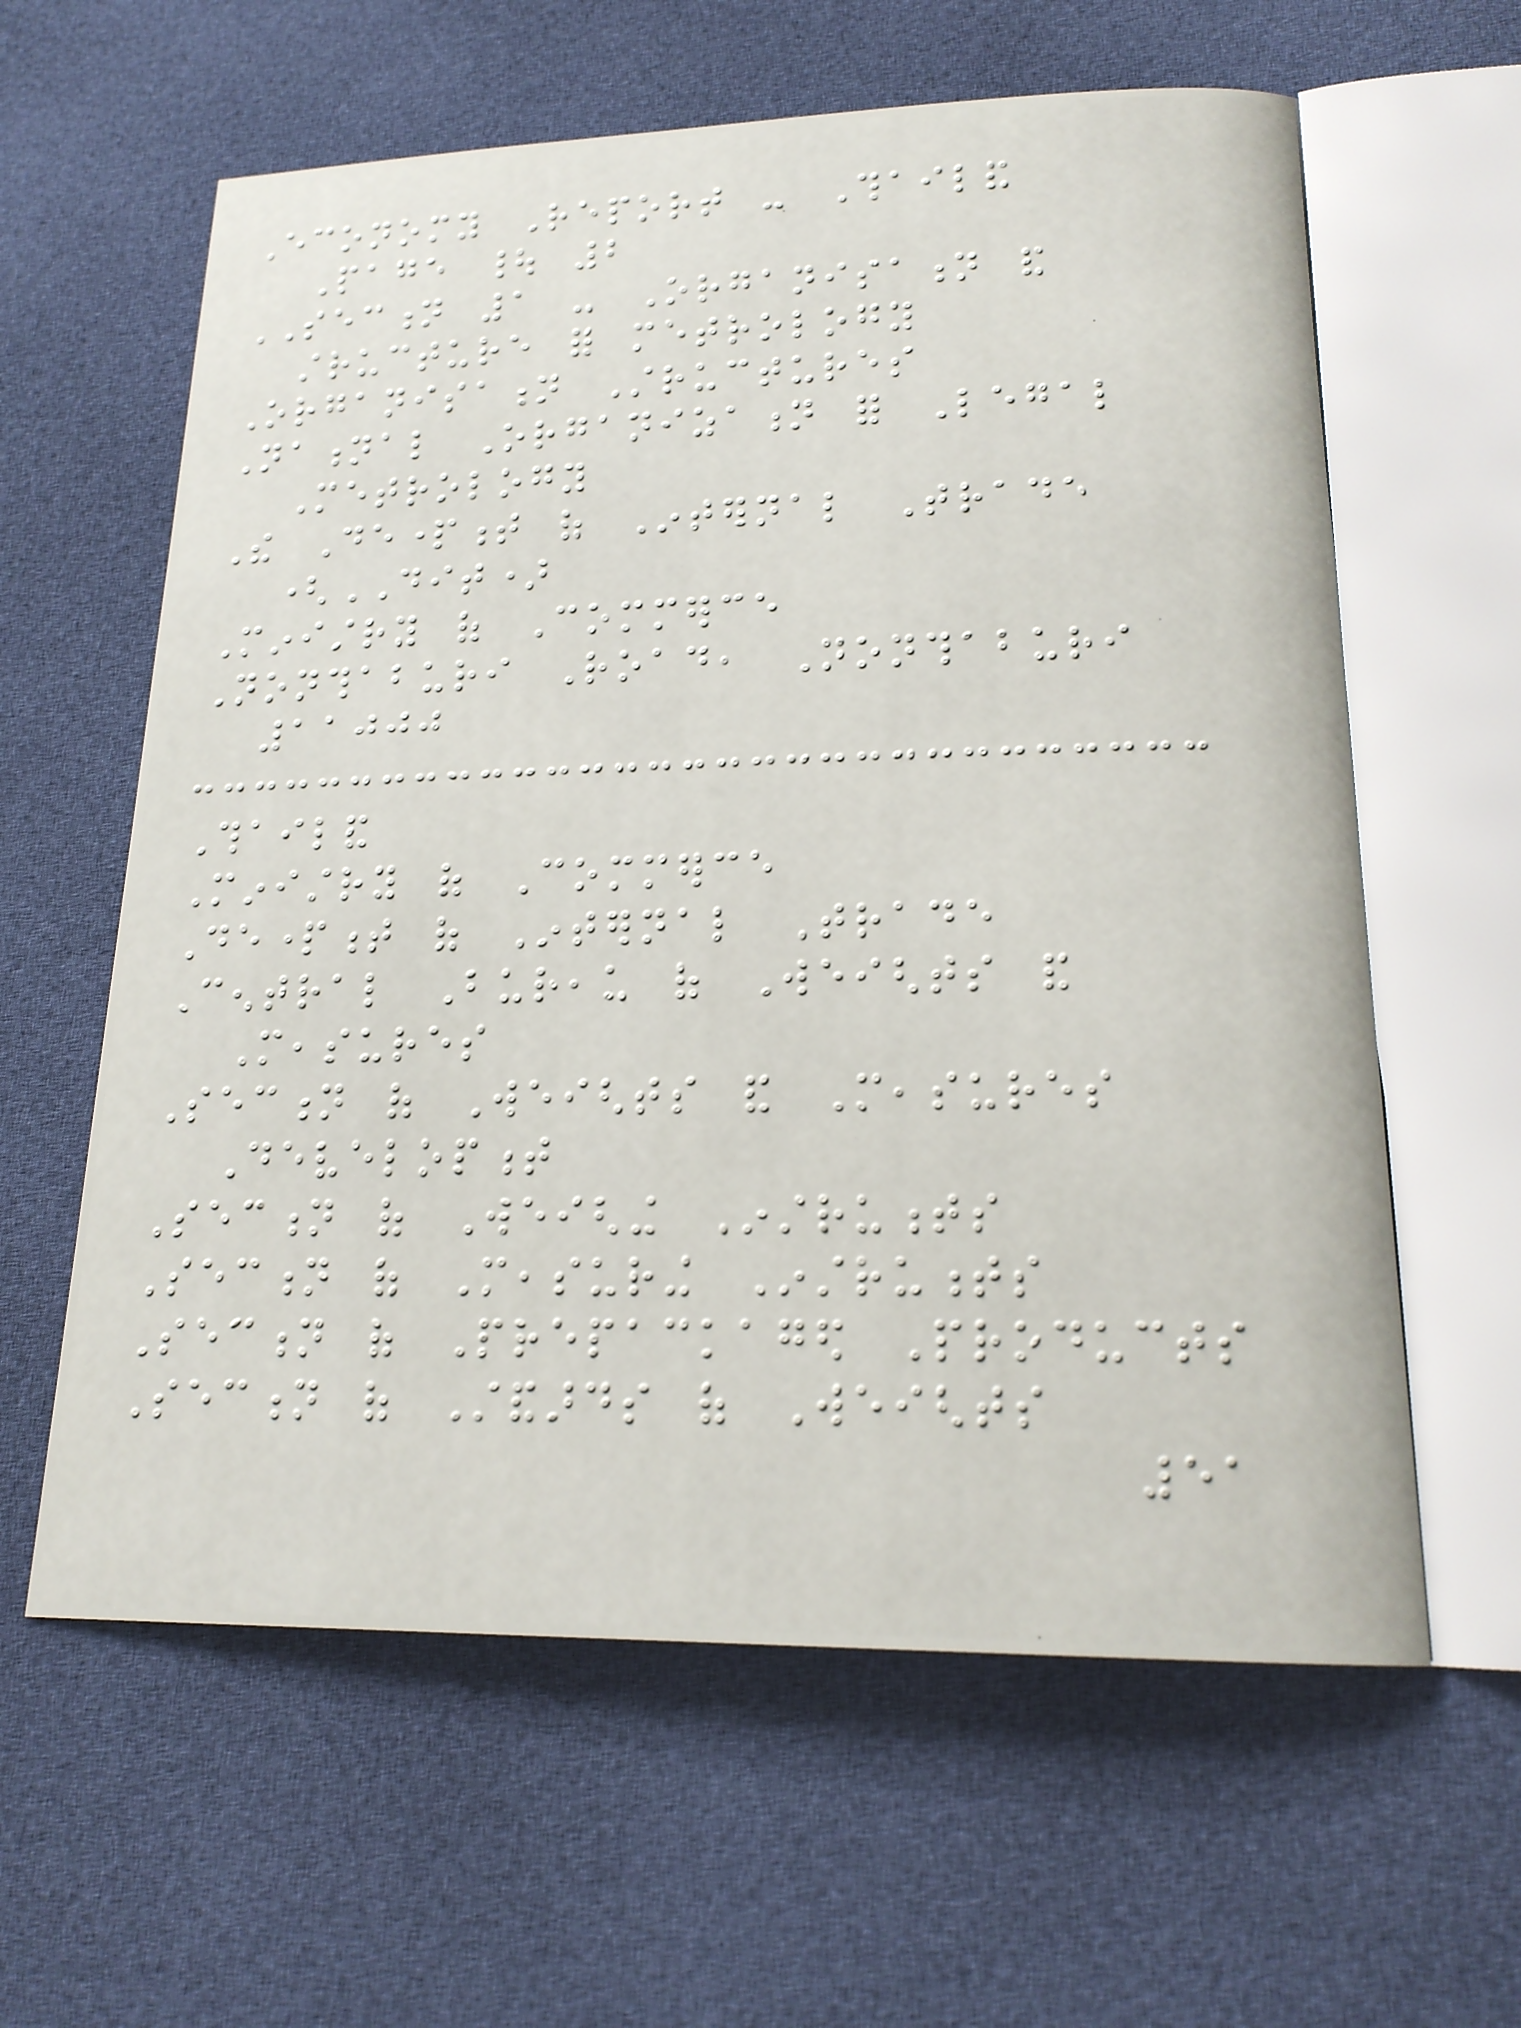Economy Report - Thailand
Page | 2
SECTION 1 - Organisation and
structure for metrology
Organisation Structures
National Organization for Legal
Metrology
The Department of Internal Trade
(DIT)
Ministry of Commerce
Nonthaburi Road, Nonthaburi
11000
Thailand
Ministry of Commerce
Department of Internal Trade
Central Bureau of Weights and
Measures
Section of Weights and Measures
Development
Section of Weighing Instruments
Section of Measuring Instruments
Section of Prepackaged Products
Section of Standards of Weights
51
